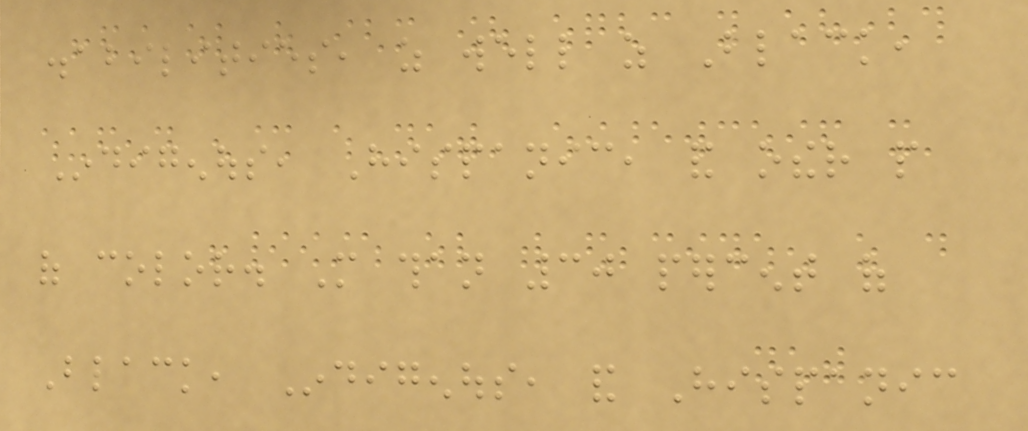disabilities, as well as Black,
Indigenous, Hispanic, and other people
of color. More than 30 percent of
Black, Indigenous, and Hispanic
